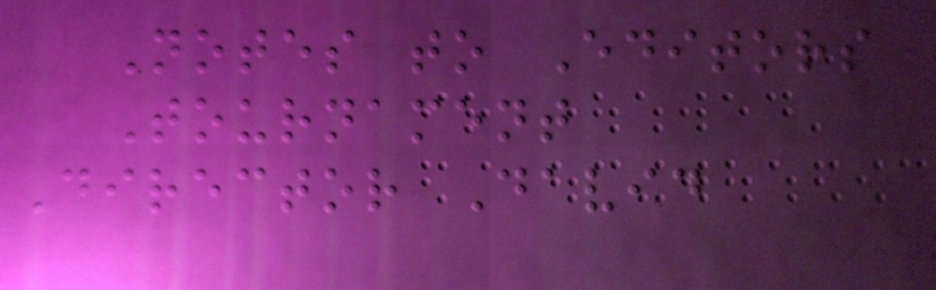Notes to Editors
Tournament
Director David
